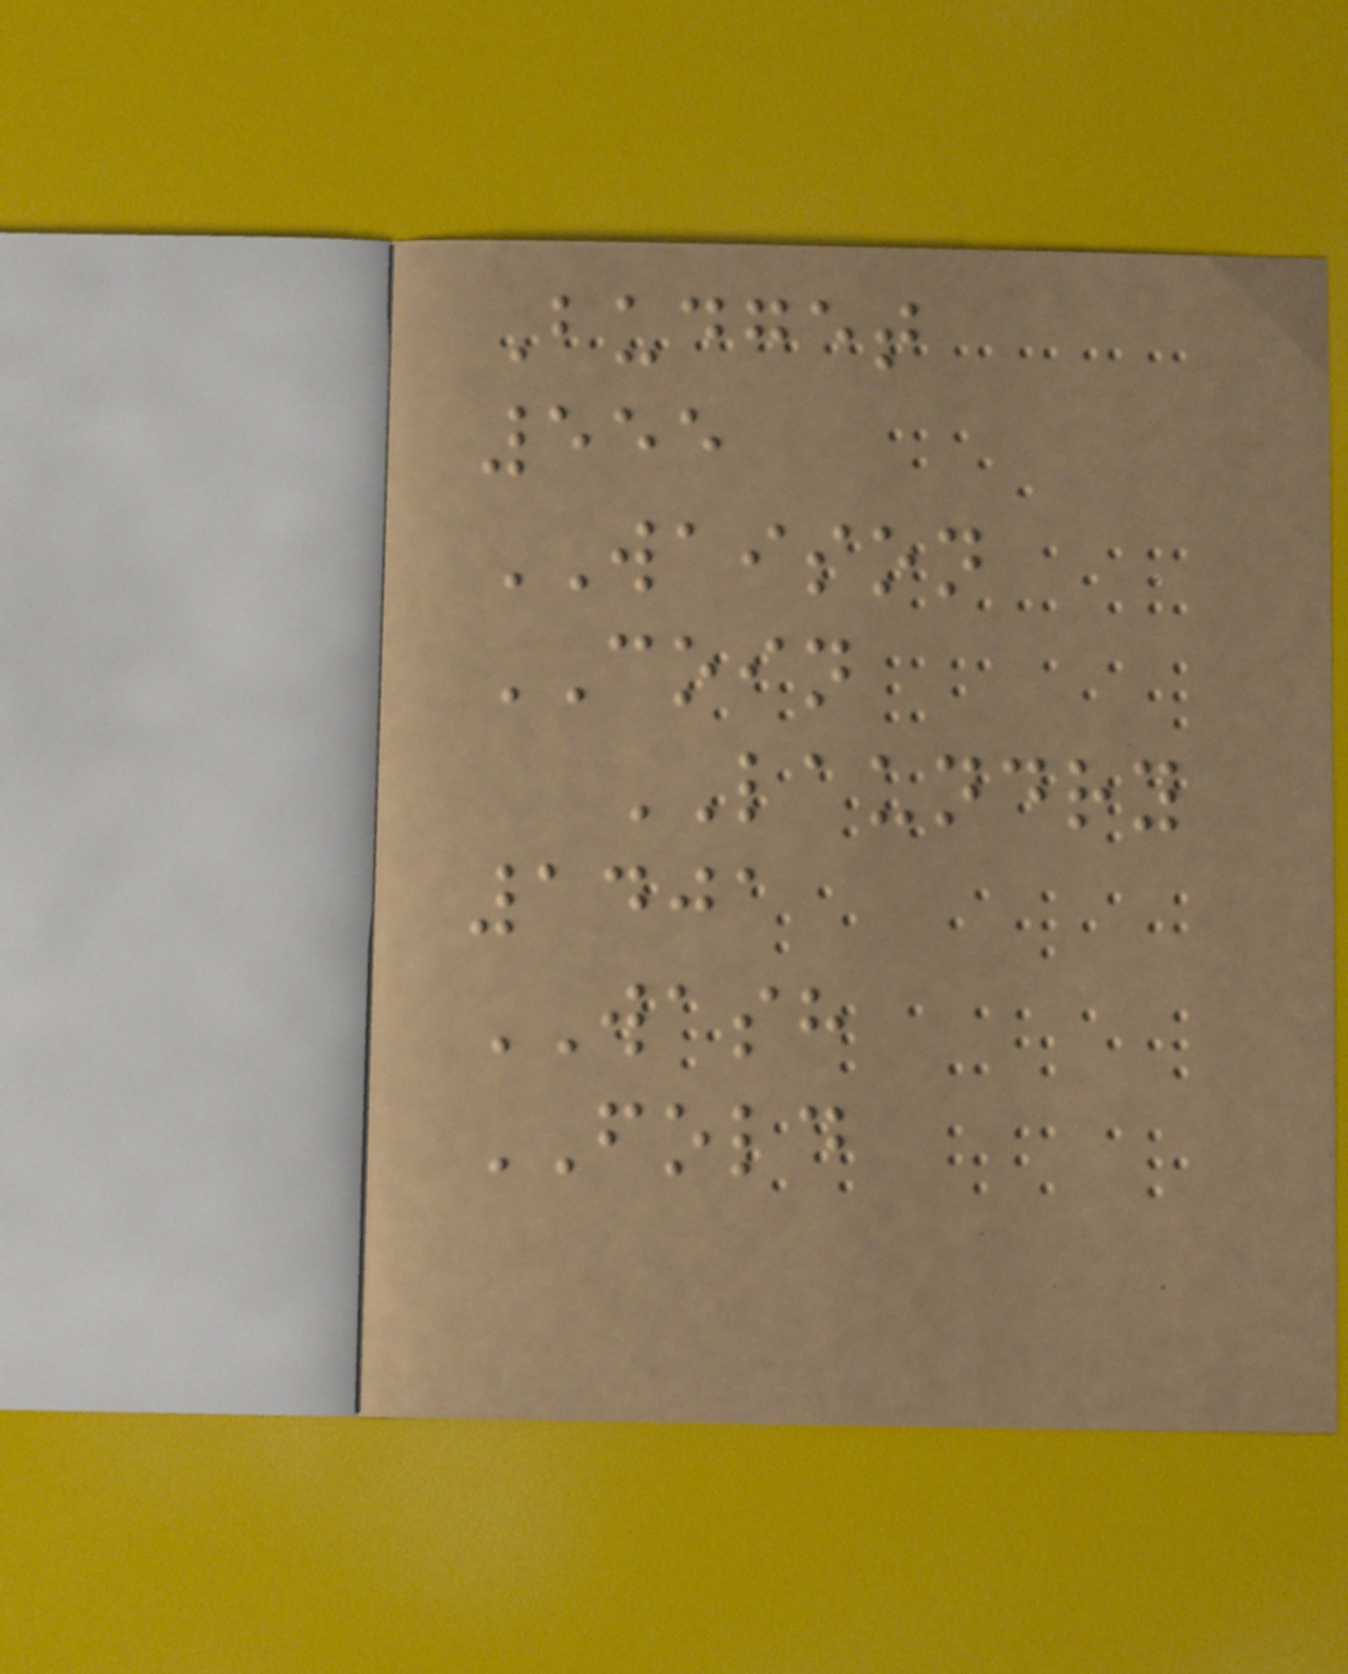Budget
555
WAISON
COIN
LAUNDRY
1401
WASH
FOLD
